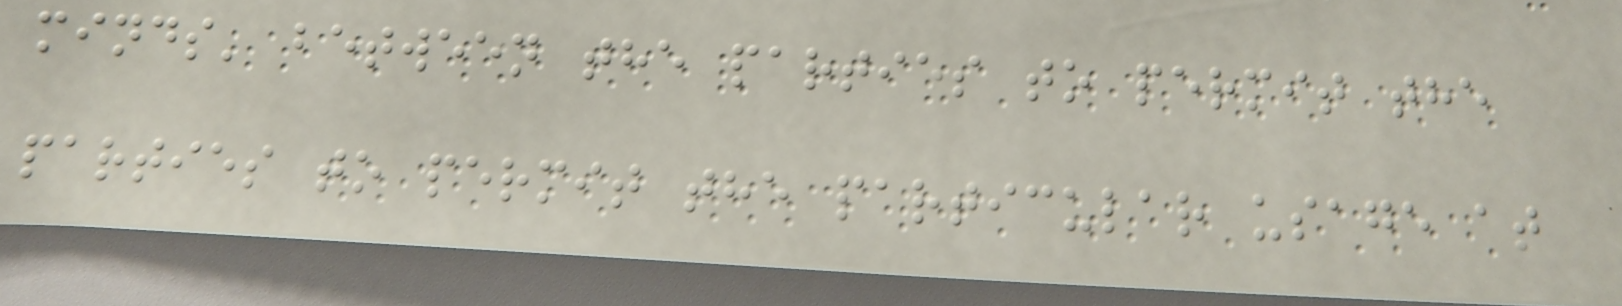minds' between the parties to permit the
parties to permit the particular usage at
